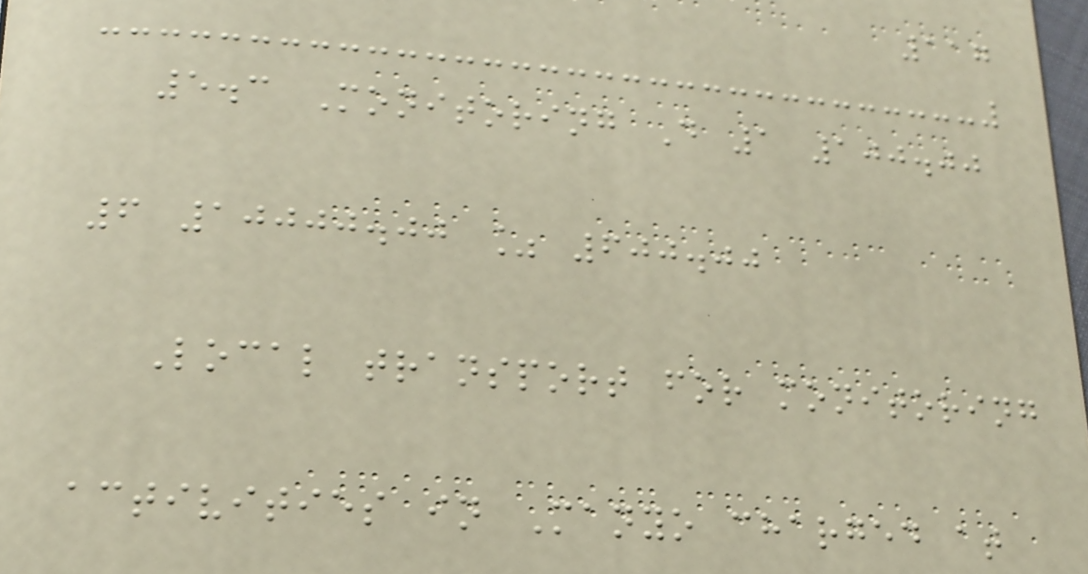117
5.3 Monitoring D 1 100.00
6 10000.00 % 600.00
Local transport for monitoring
activities in Manyo charged at
